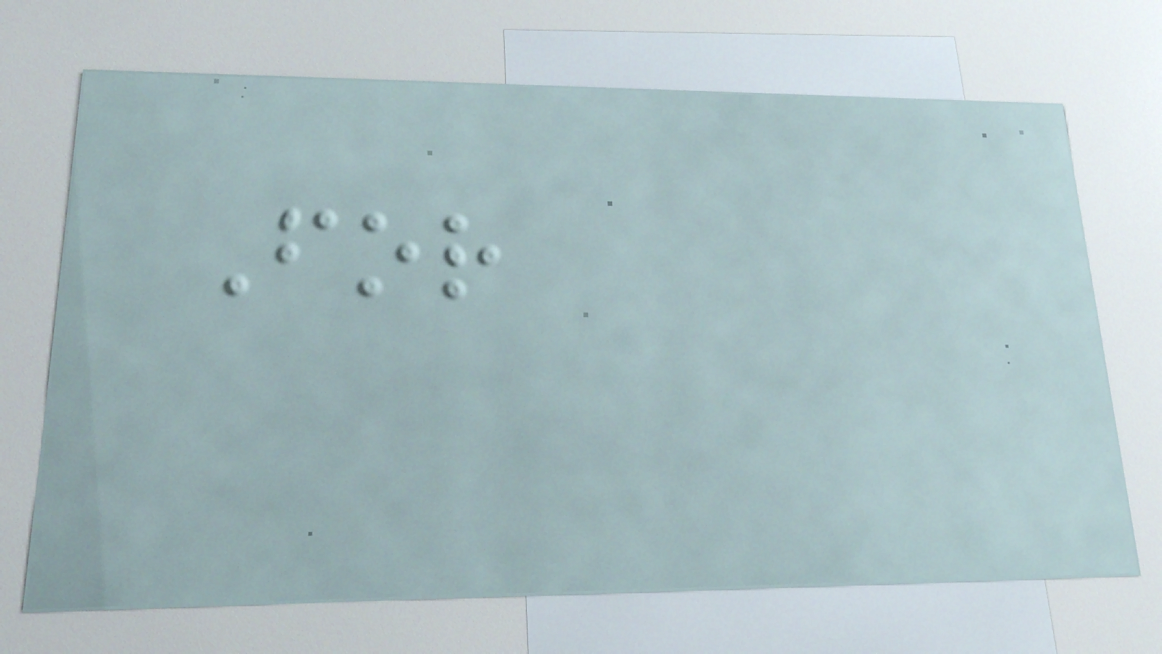For
